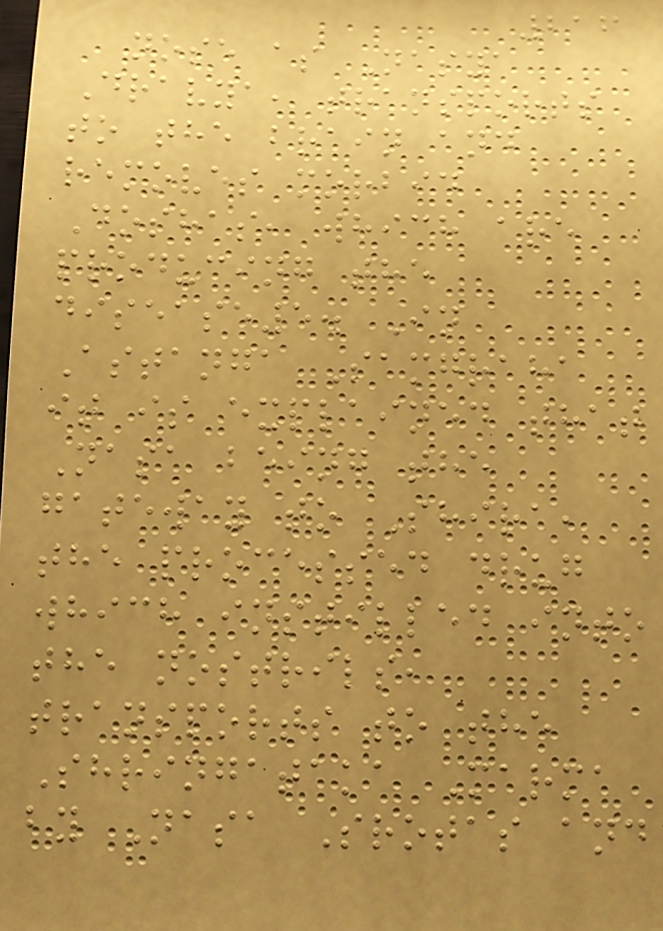216
nose as Nasya
Dravya, transports
to the brain and
removes morbid
Doshas, which are
producing the
disease5. In
Astanga Samgraha
it is explained that
Nasa being the
gateway to Shira,
the processed drug
which instilled into
the nostrils,
transports to the
Shringataka Marma
by Nasa Srotas and
